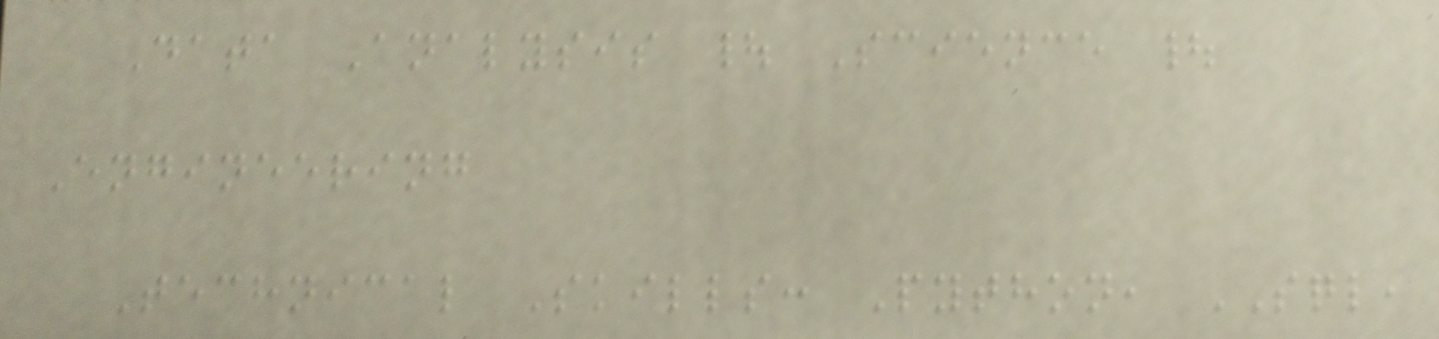Data Analysis | Science |
Engineering
Technical Skills: Python, SQL,
